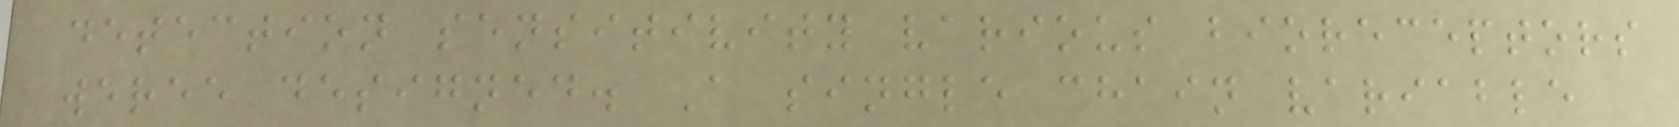detection sensitivity various bioreceptors
weree designed. A single chain variable
